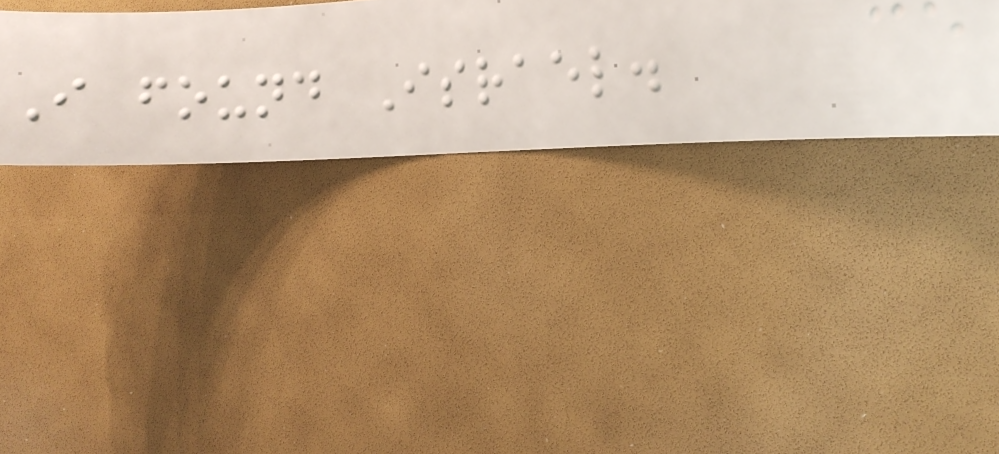I found Israel.
